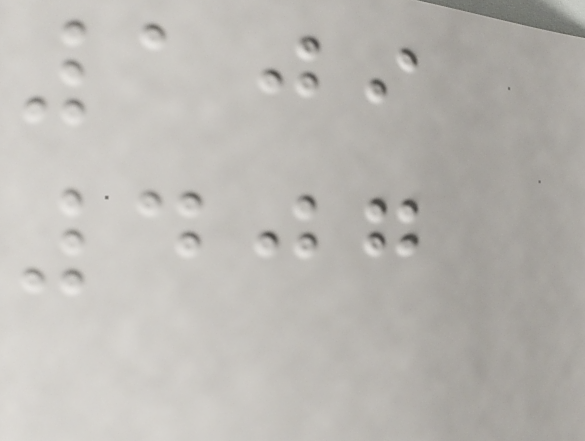109
407
